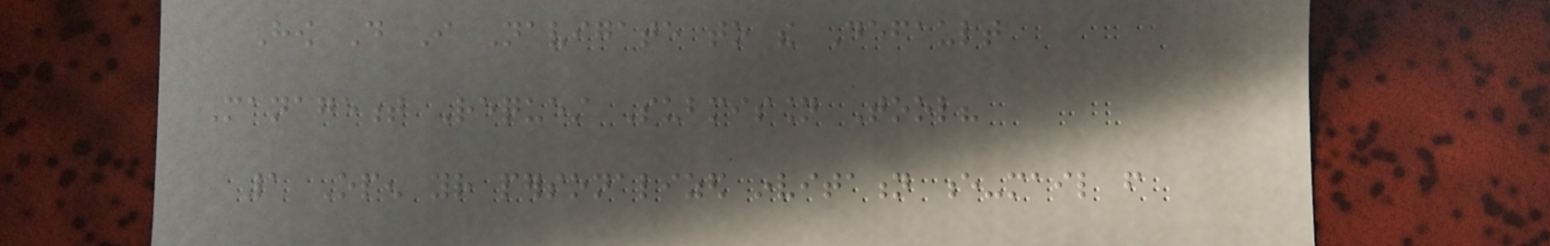How Do I Navigate to the Default
Management Request Submission Tool?
1 Open your personalized invitation e-mail from
